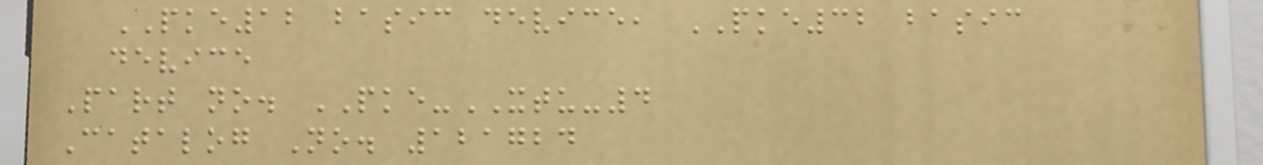PKE12 basic device, PKE32 basic
device
Part no. PKE-XTU-4
Catalog No. 121724
